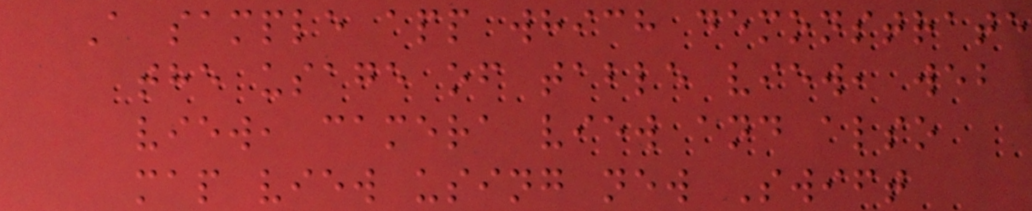A sample app which demonstrate
the usage of table view, web
view, camera view and also
map view using new Swift
